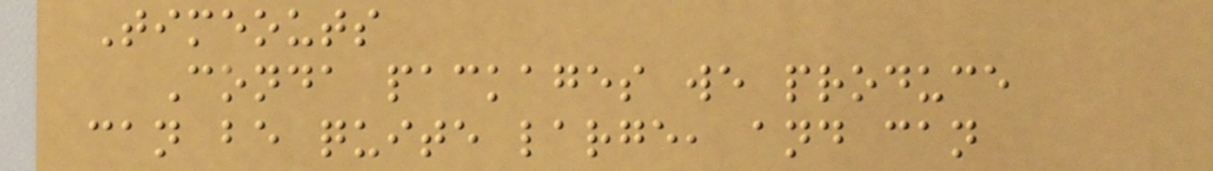Timeouts
Conda packages we produce
can be quite large, and can
